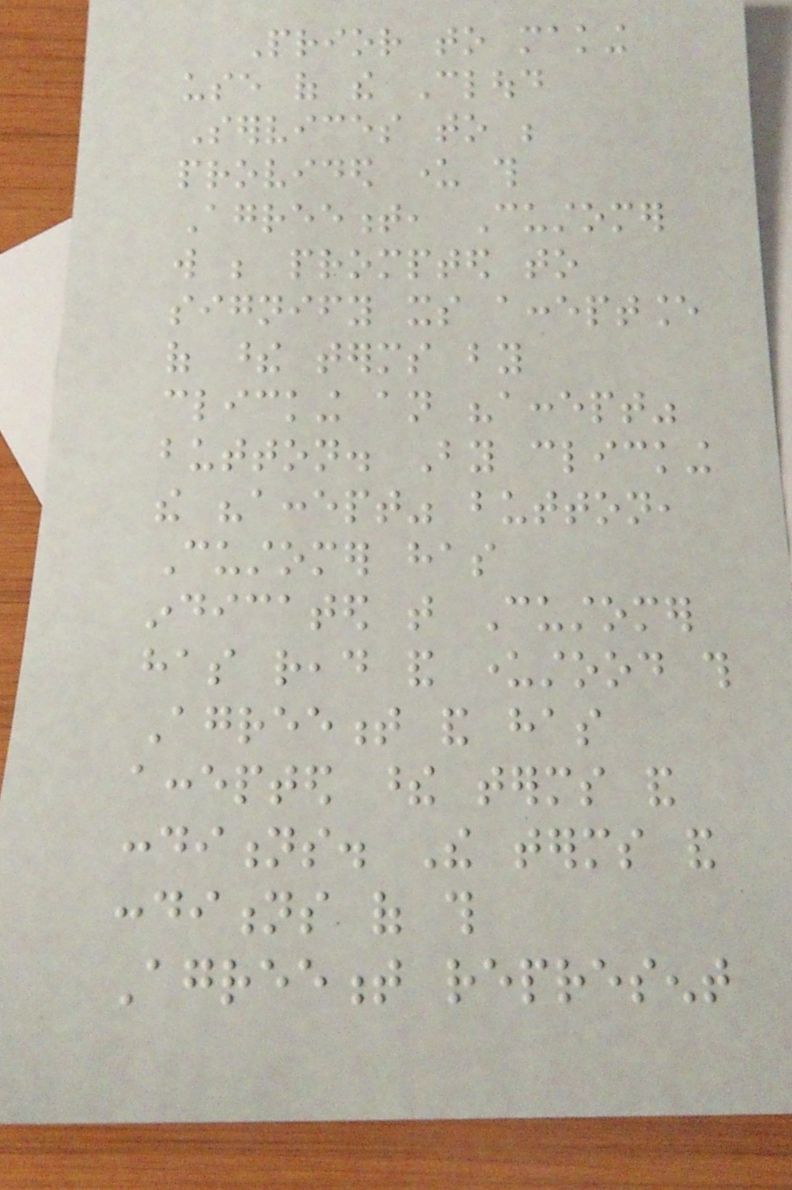Prior to making
use of the Cloud
Services to be
provided under this
Agreement, Customer
will be prompted to
signify its acceptance
of these terms by
clicking an "accept"
button. By clicking
the "accept" button,
Customer has
indicated that Customer
has read and understood this
Agreement and has
accepted these terms and
conditions. The terms and
conditions of this
Agreement represent
